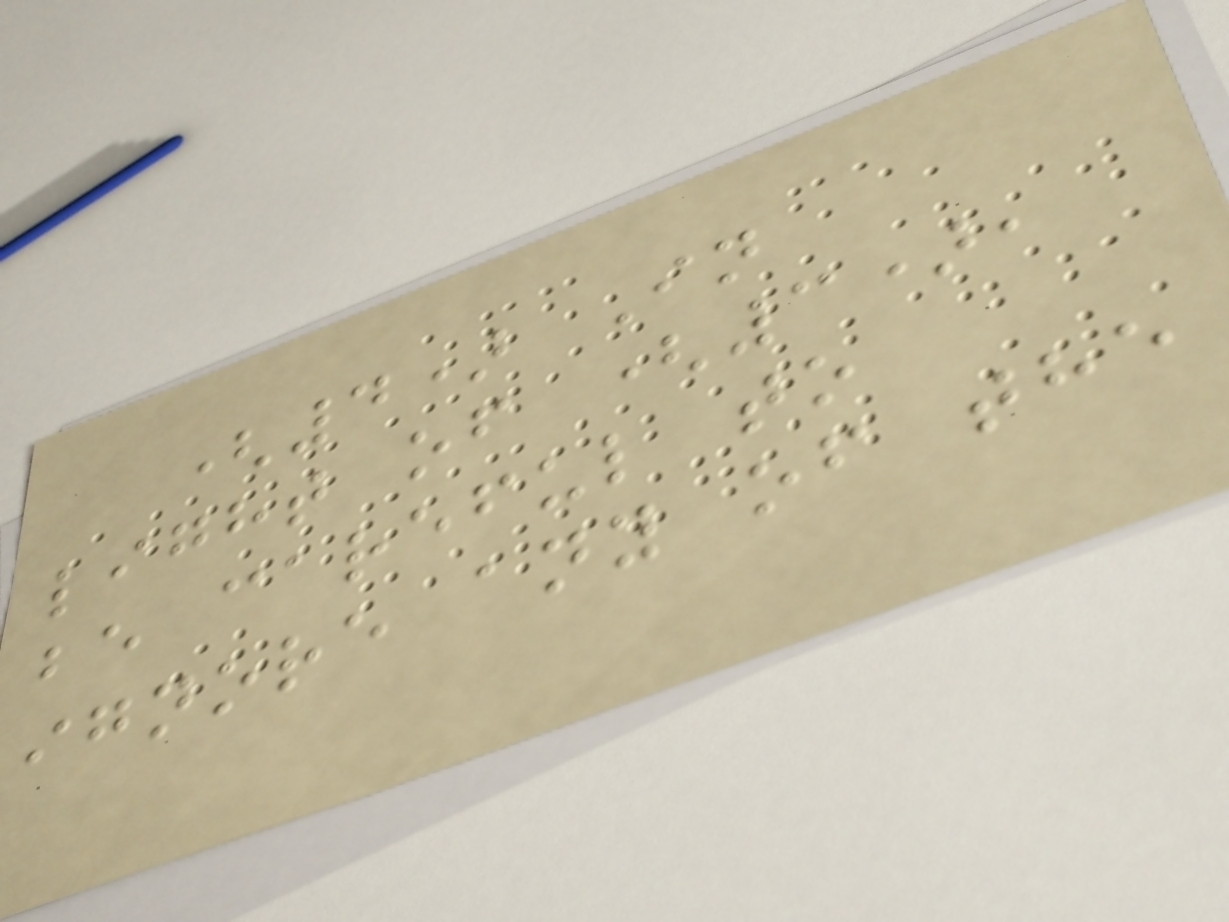(4) In
light of (3),
be careful to
ignore any of the
